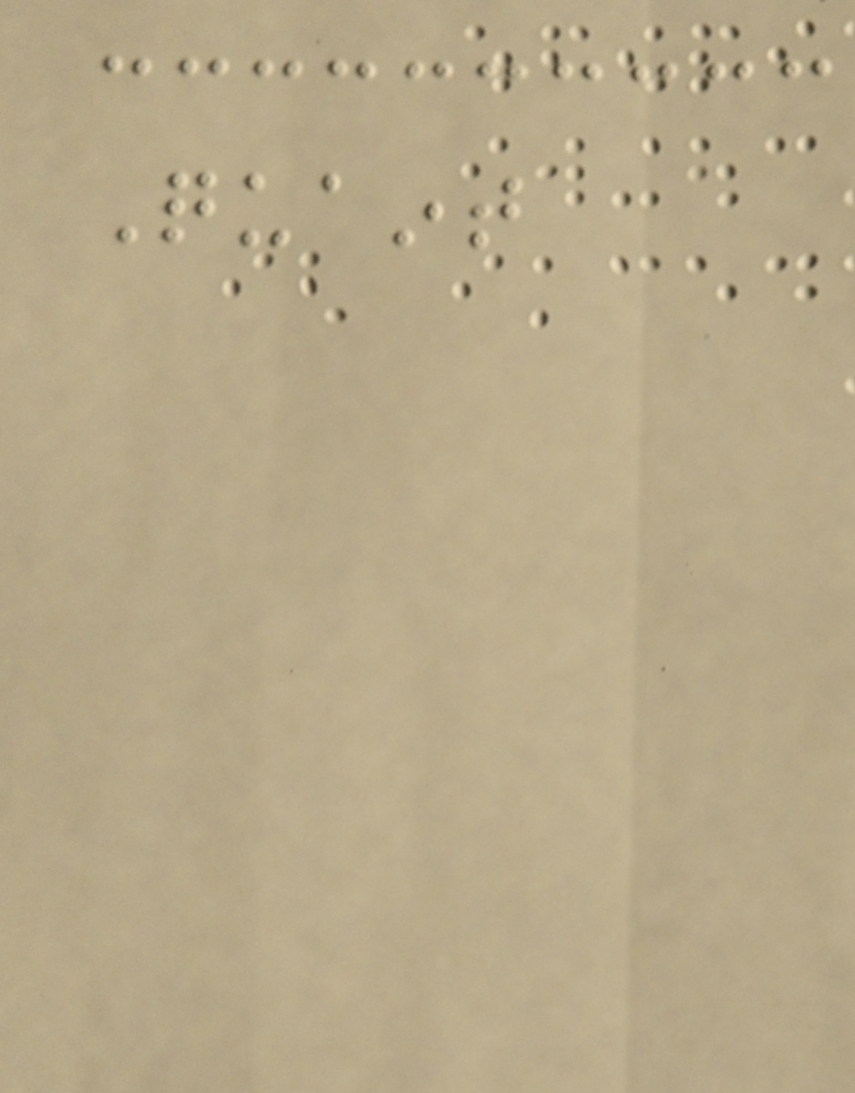Quaint
